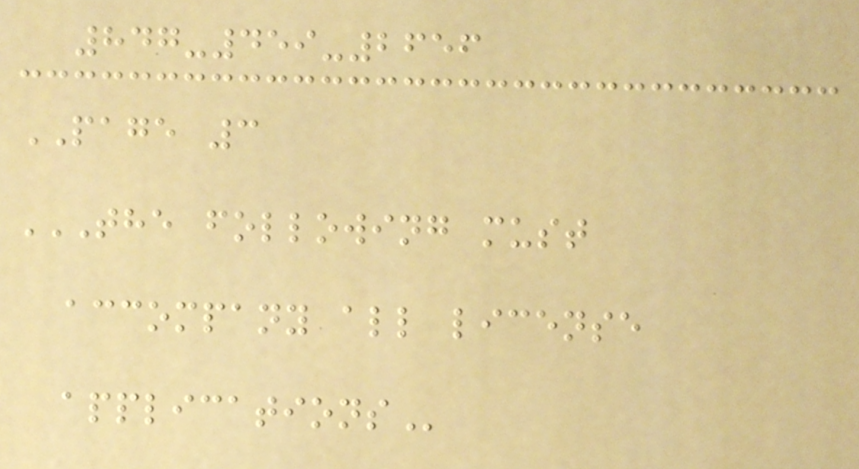847-459-2656
PAGE 3
THE FOLLOWING MUST
ACCOMPANY ALL LICENSE
APPLICATIONS
